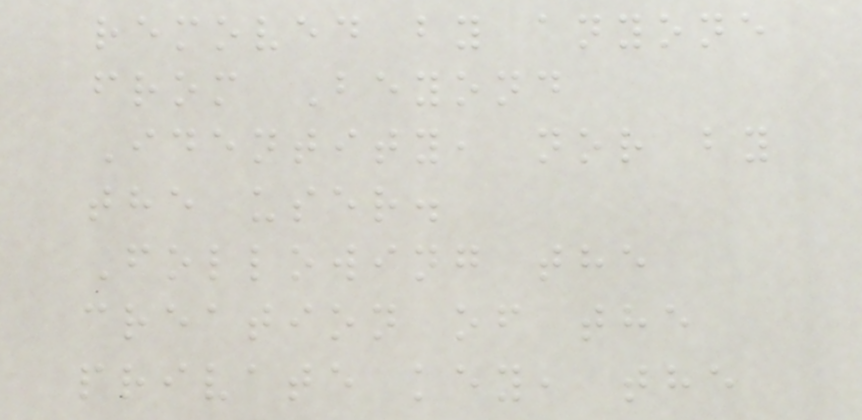removed by anyone
from Beyond
Identity, nor by
the user.
Following the
creation of the
private key, the
